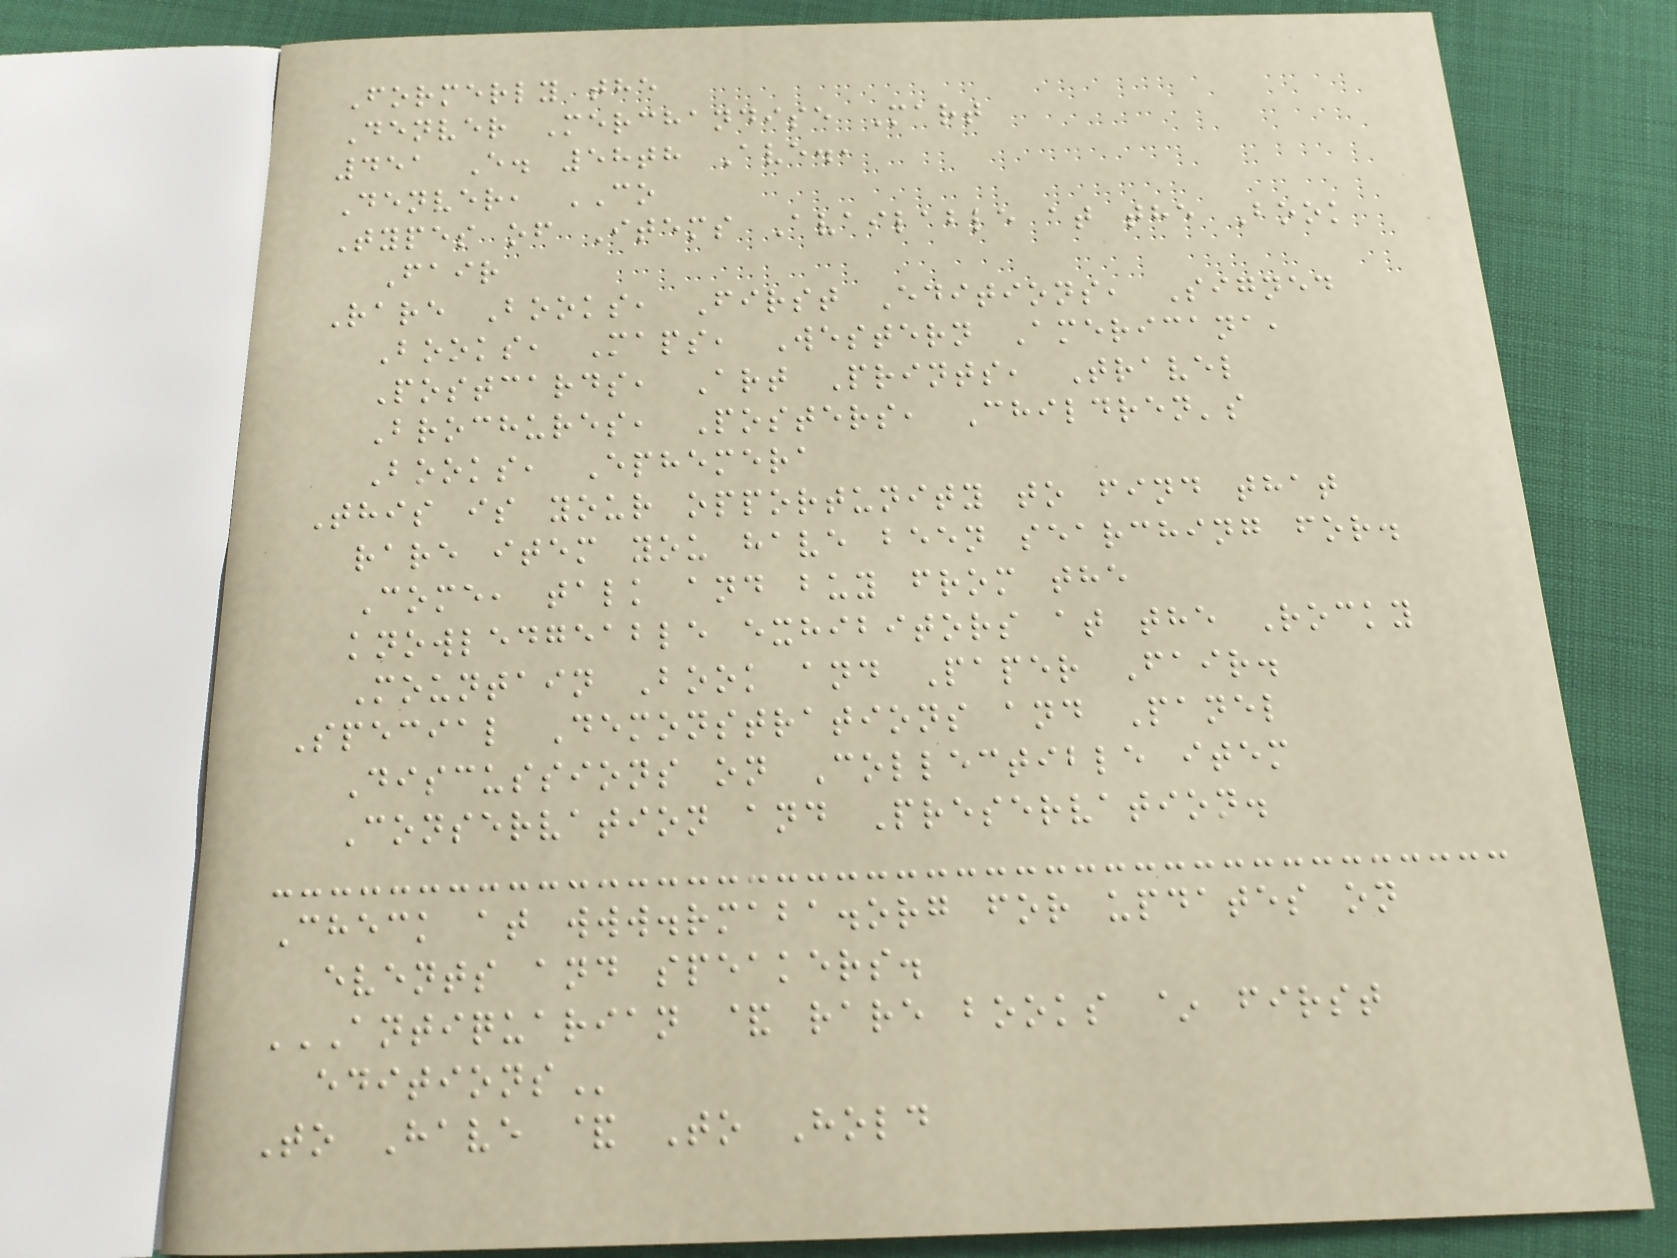Formerly the
Denver Merchandise Mart
451 E. 58th Ave.,
Denver, CO
Types of Items Available at the Book
Fair
Rare Books, First Editions, Signed
Books, Maps, Western Americana,
Postcards, Art Prints, Travel
Brochures, Posters, Children's
Books, Ephemera
This is your opportunity to find that
rare item you have been searching for.
Come, talk and buy from the
knowledgeable exhibitors at the Rocky
Mountain Book and Paper Fair.
Special Demonstrations and Panel
Discussions on Collectible item
Conservation and Preservation.
Check at www.rmaba.org for updates on
events and speakers.
ANTIQUARIAN & RARE BOOKS ~ FIRST
EDITIONS
To Have & To Hold
